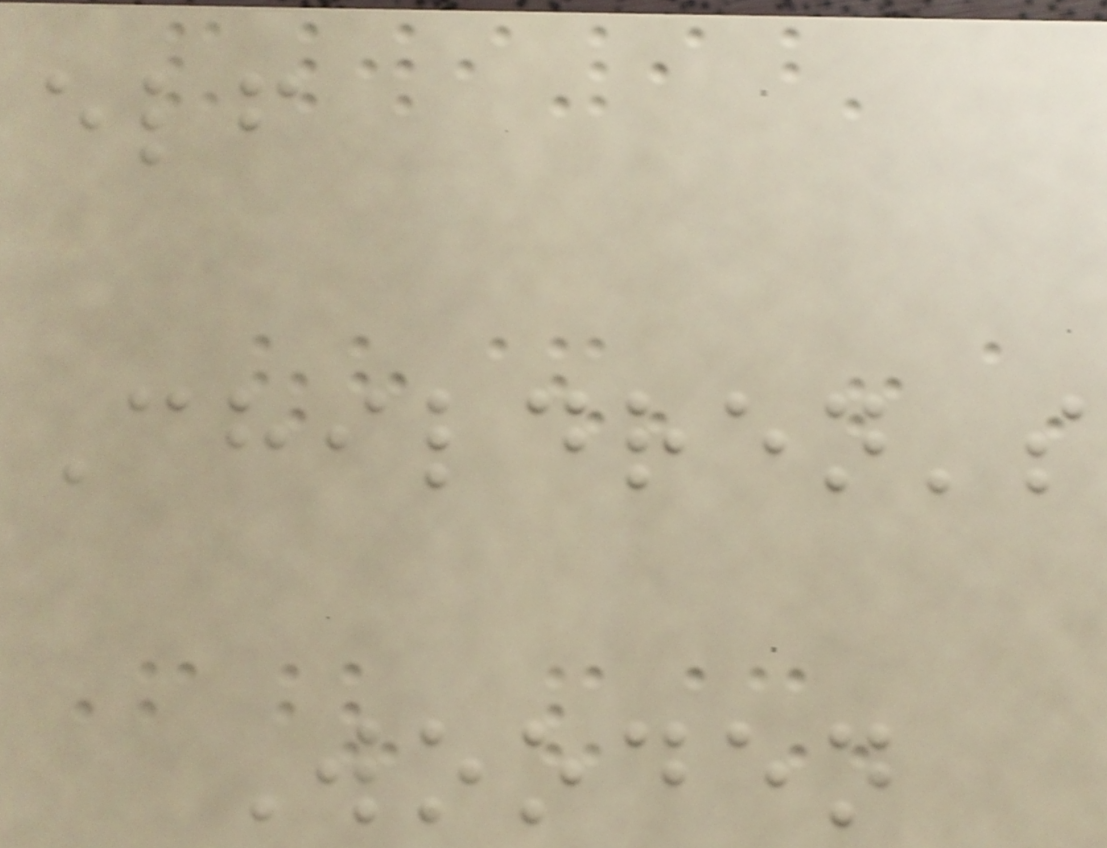elf
Children's
Wooden
